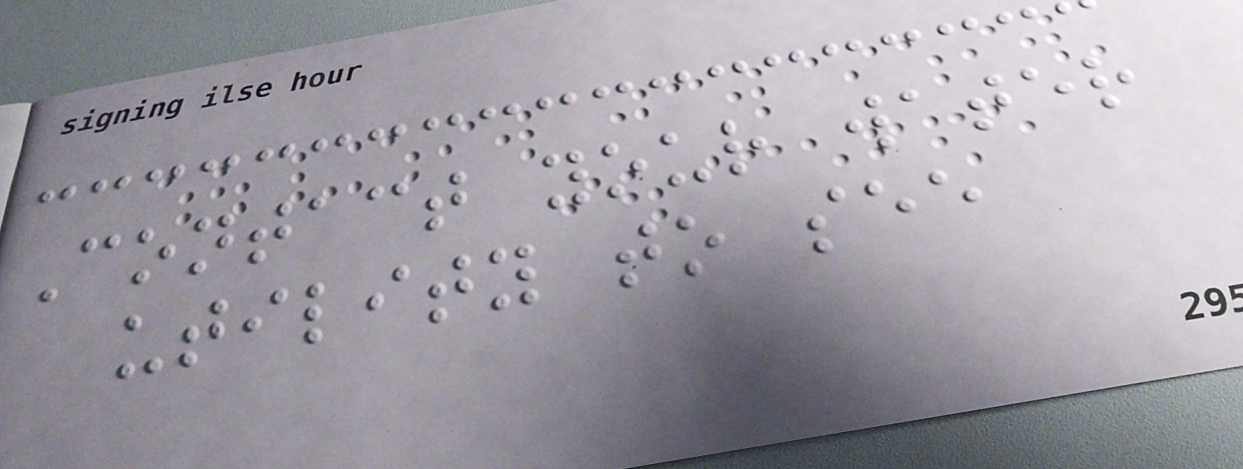Contact your water
utility to see
